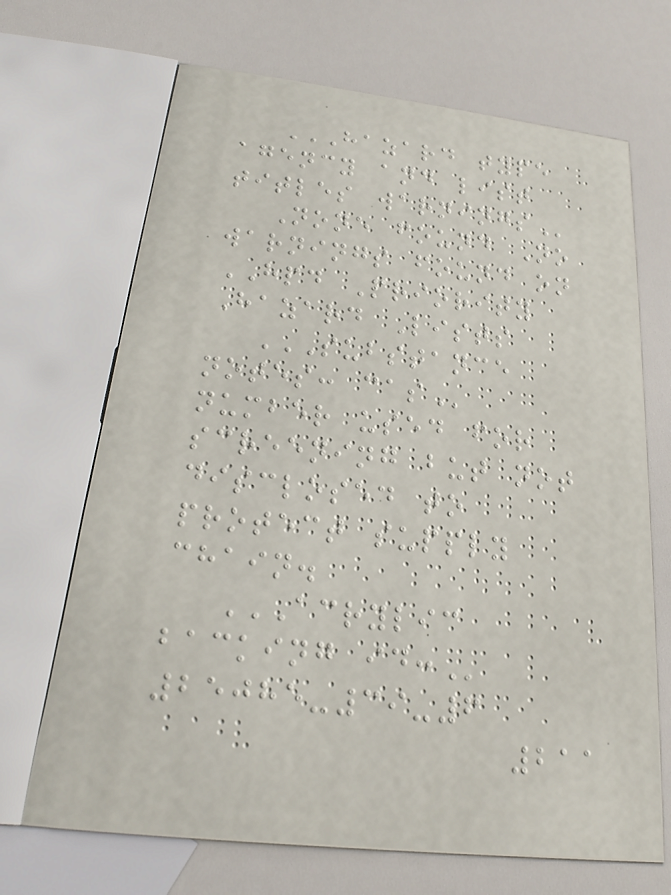HAZARD TYPE
AGENCY AND LIST
TITLES WARNINGS
None found No
warnings found on
HPD Priority
Hazard Lists
SUBSTANCE
NOTES: CAS
number used for
screening but not
disclosed to
protect supply
chain.
ACRYLIC
BACKING ID:
25085-39-6
211
